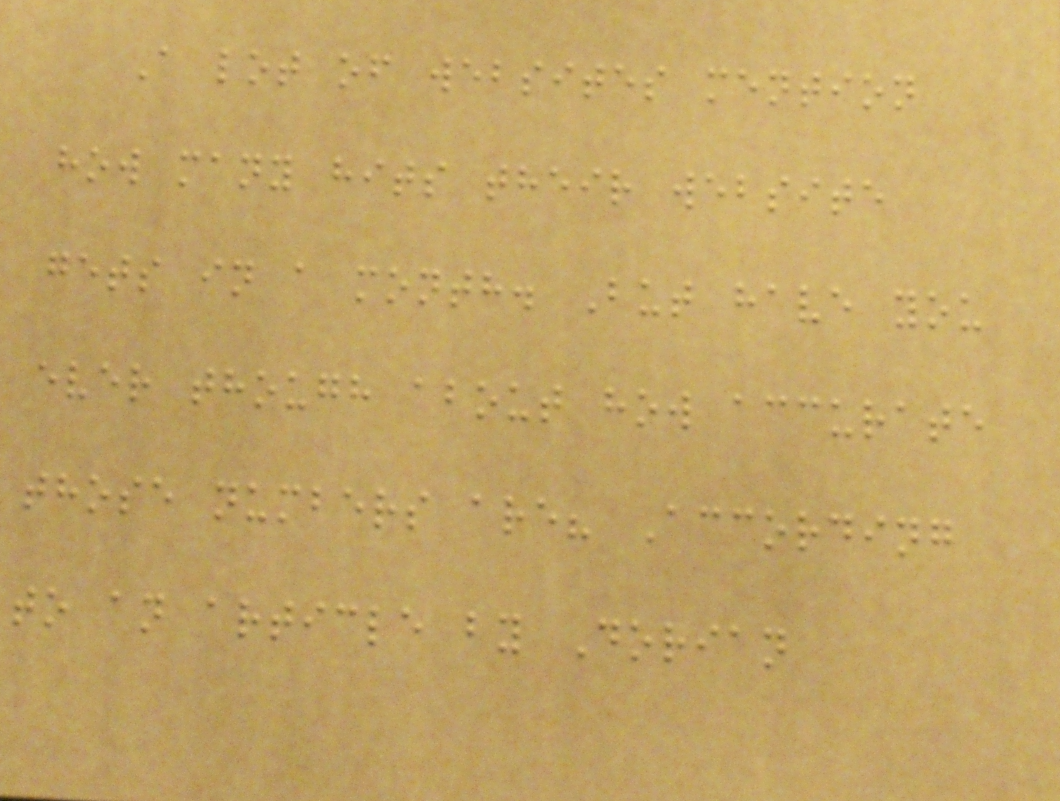A lot of websites mention
how many hits their website
gets in a month. But have you
ever though about how accurate
those numbers are? According
to an article by Dorian
